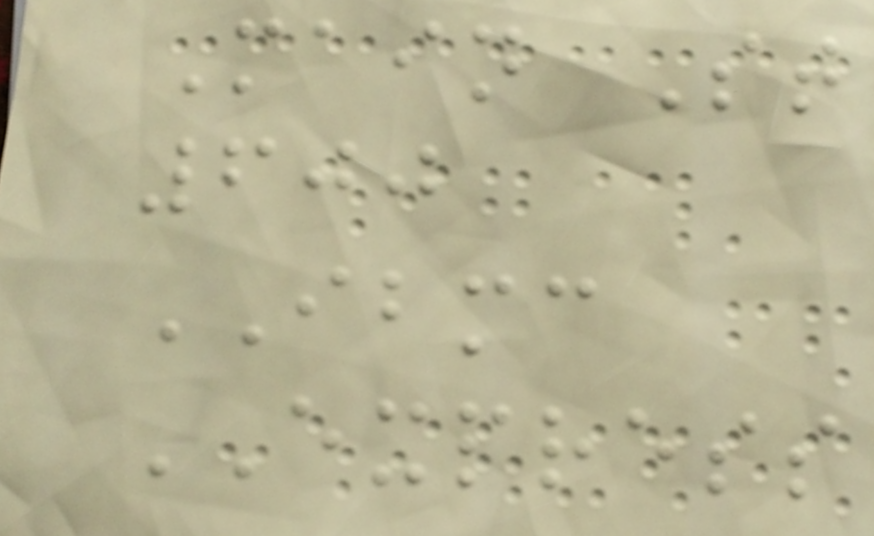Main St
600
IBMC
EXPRESS
